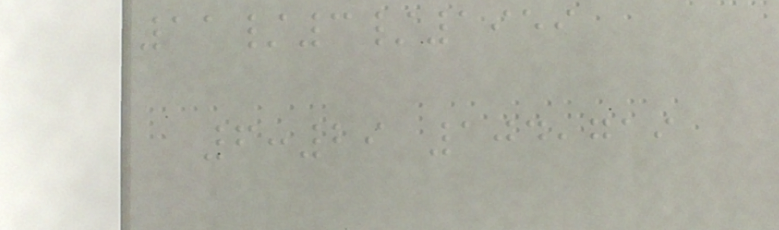11/3/1959
6:29 104,719
